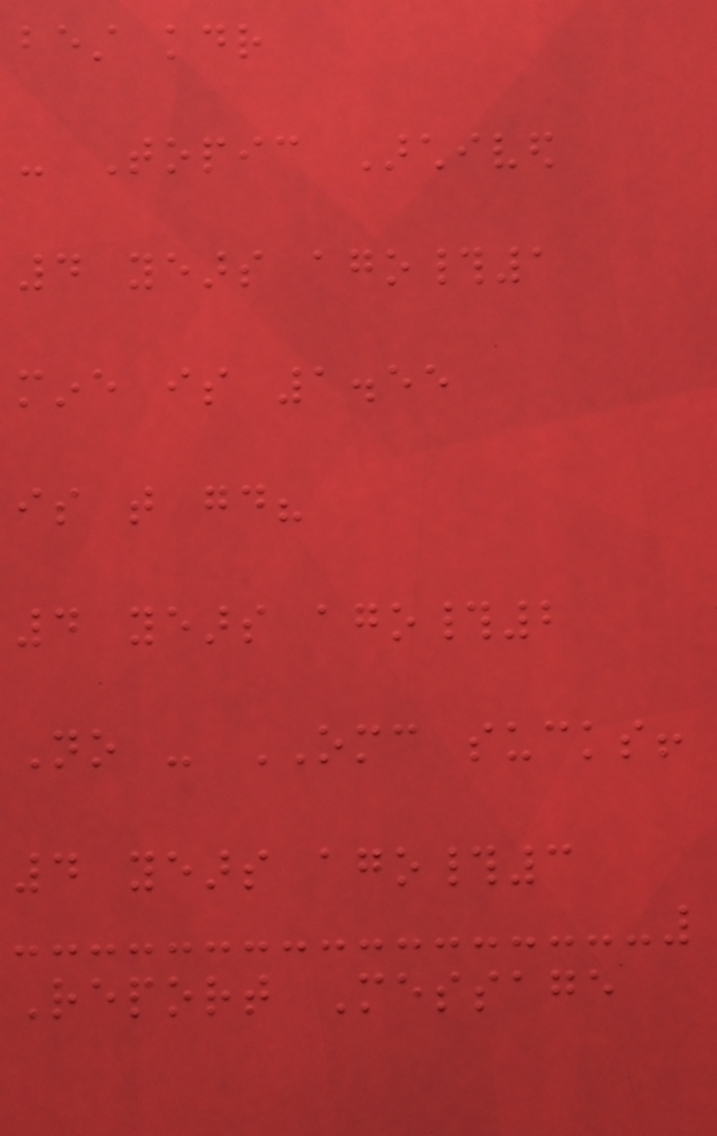best kdr
- Topic Archived
4 years ago#1
mine is 1.55
is that good?
4 years ago#2
No - OMC sucks!
4 years ago#3
Report Message
